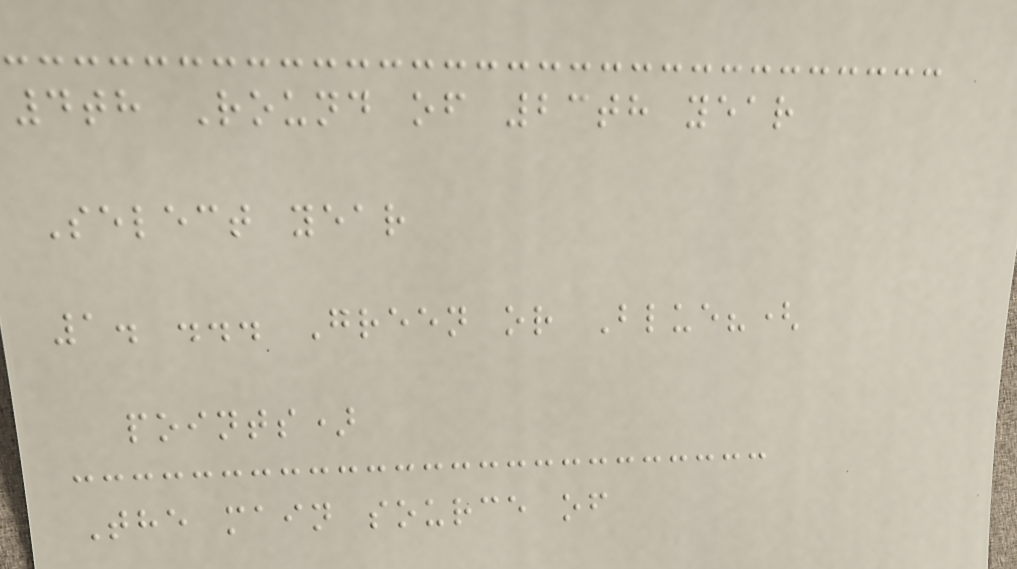4th Round of 23th year
Select year
1. ... Green or Blue?(
points)
The main source of
